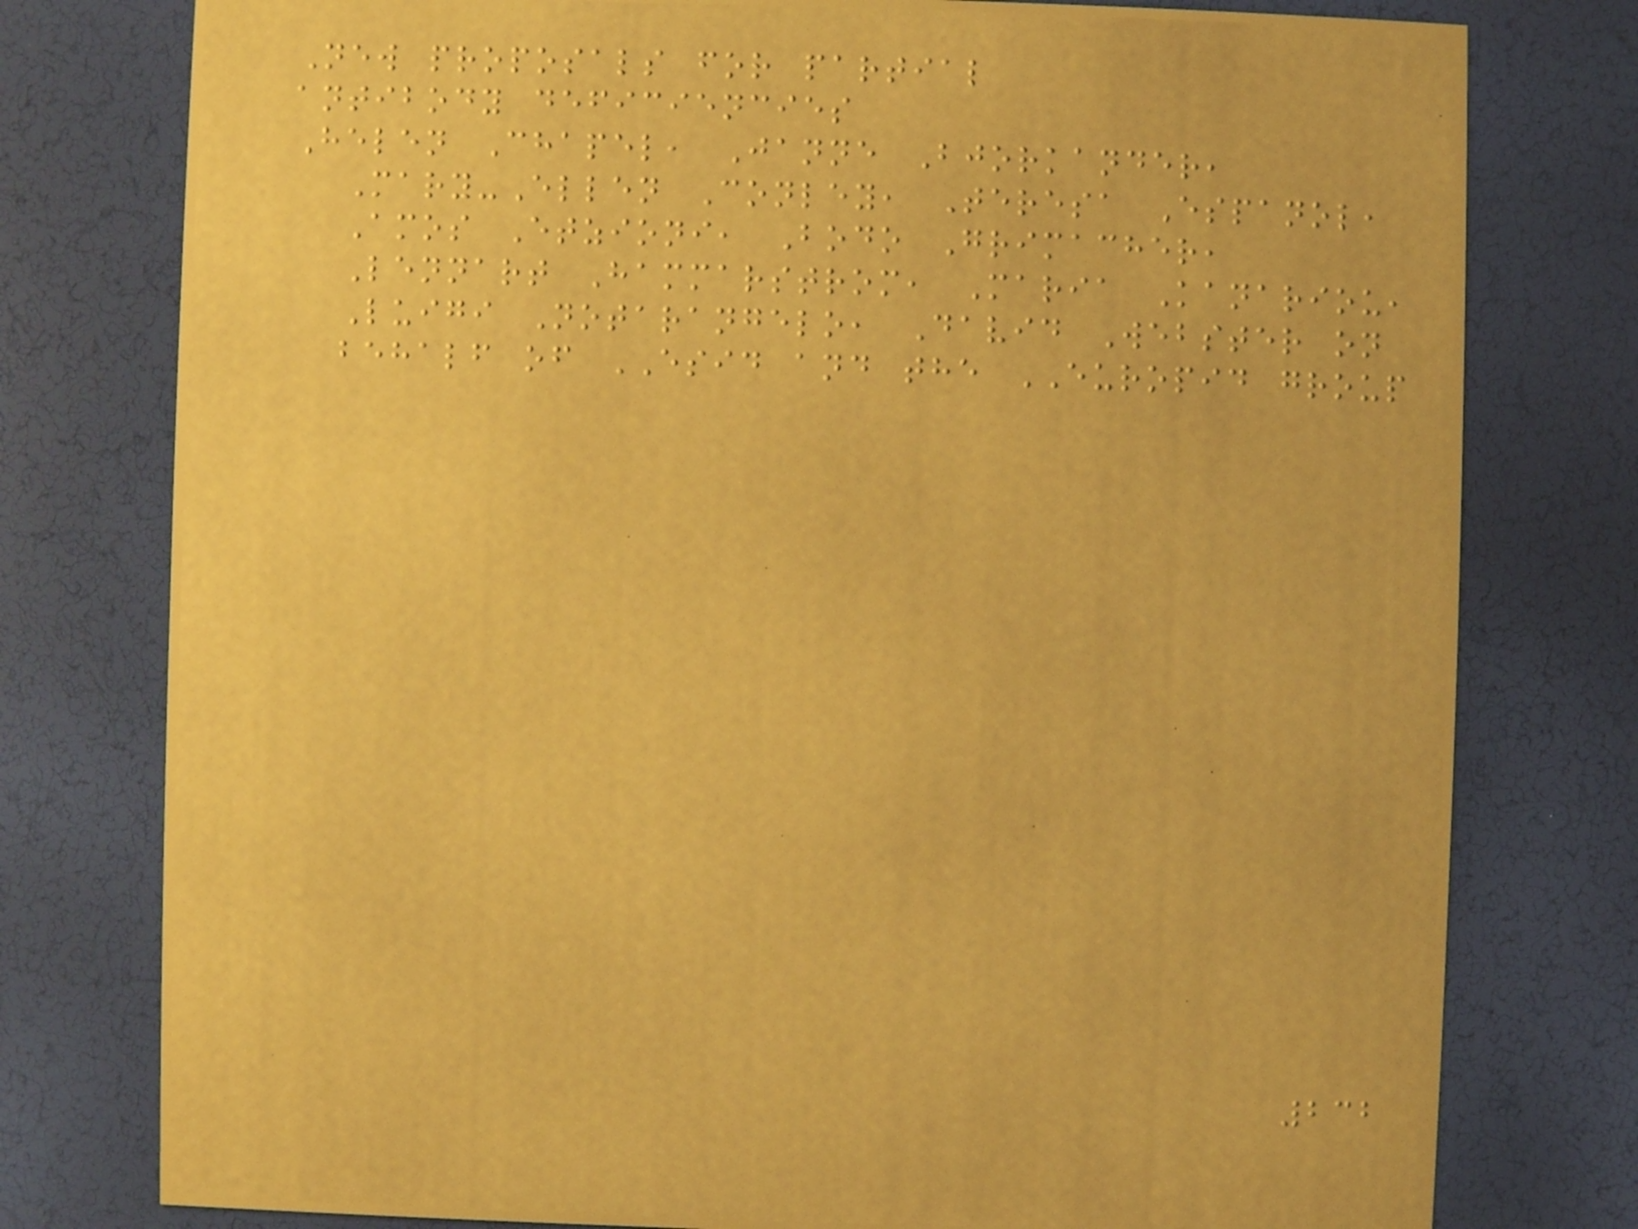New proposals for partial
antibody deficiencies
Helen Chapel, Janne Bjorkander,
Mary-Ellen Conley, Teresa Espanol,
Amos Etzioni, Bodo Grimacher,
Lennart Hammarstrom, Maria Kanariou,
Luigi Notarangelo, David Webster on
behalf of ESID and the EUROPID group
232
